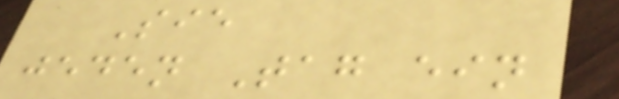Sie
jeden Tag ein
